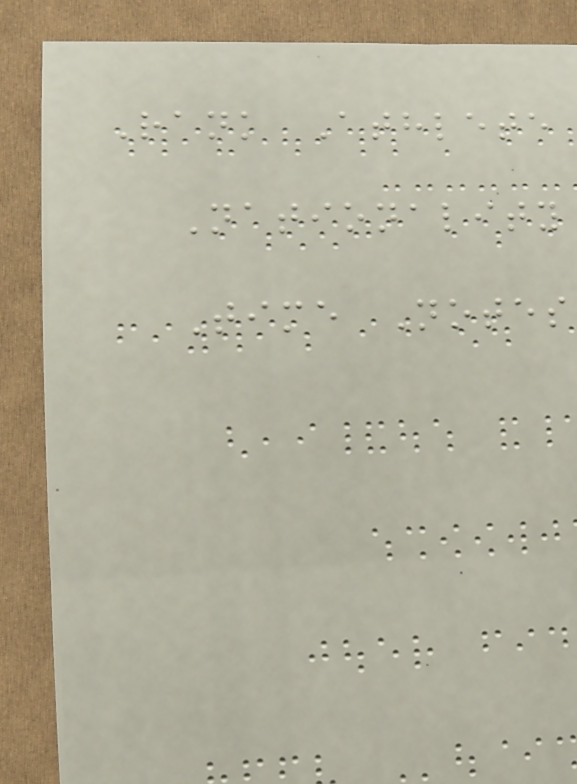Rank Athlete
Nationality
Time Notes
